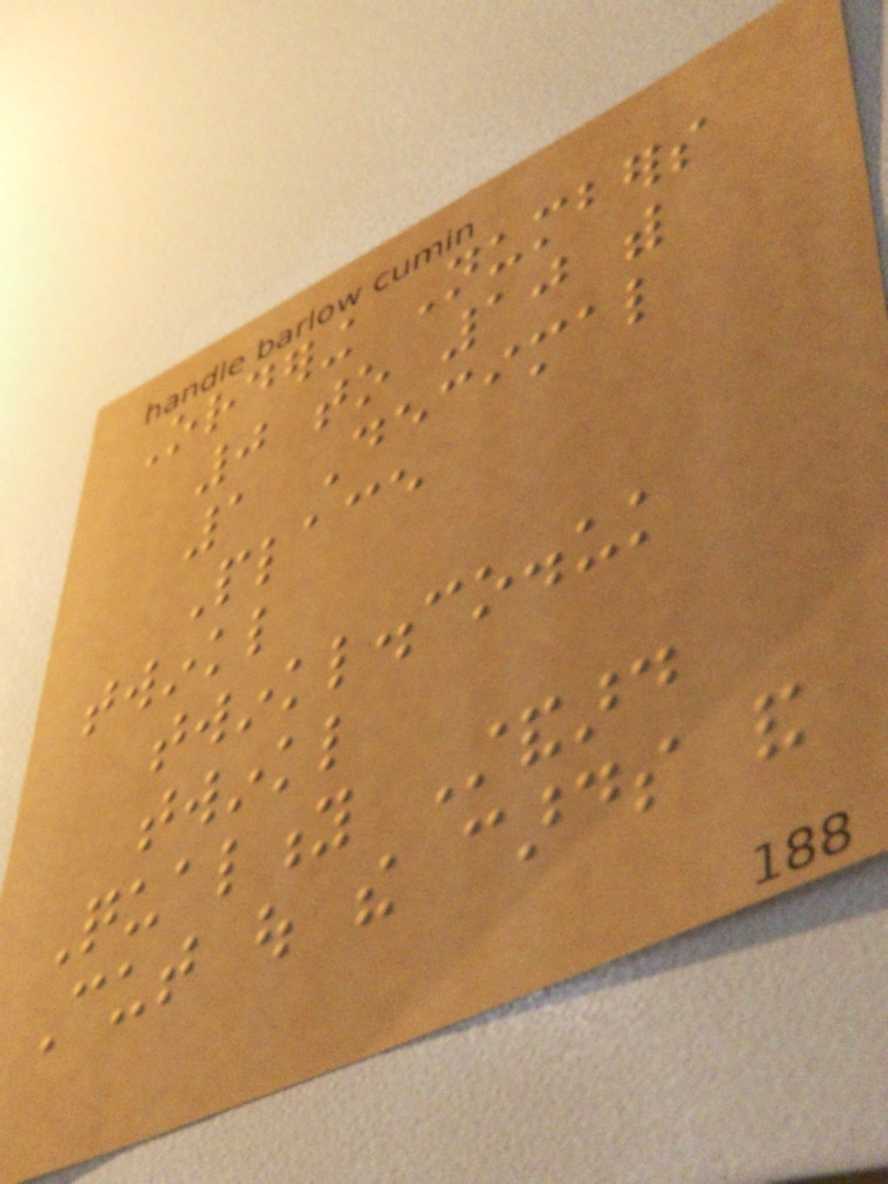Ordering Numbers
0 to 10 with
1 Decimal
Place
twinkl
twinkl.co.uk
twinkl
Quality Standard
Cut out the cards and
